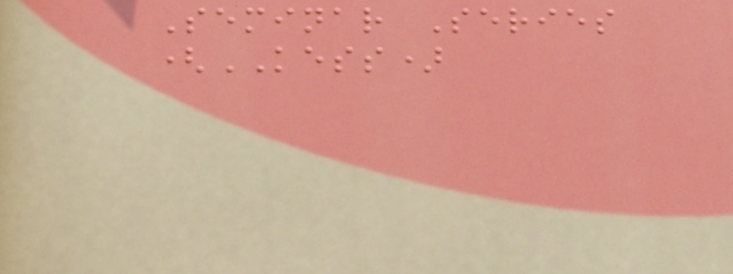Seminar Series
(KESS)
